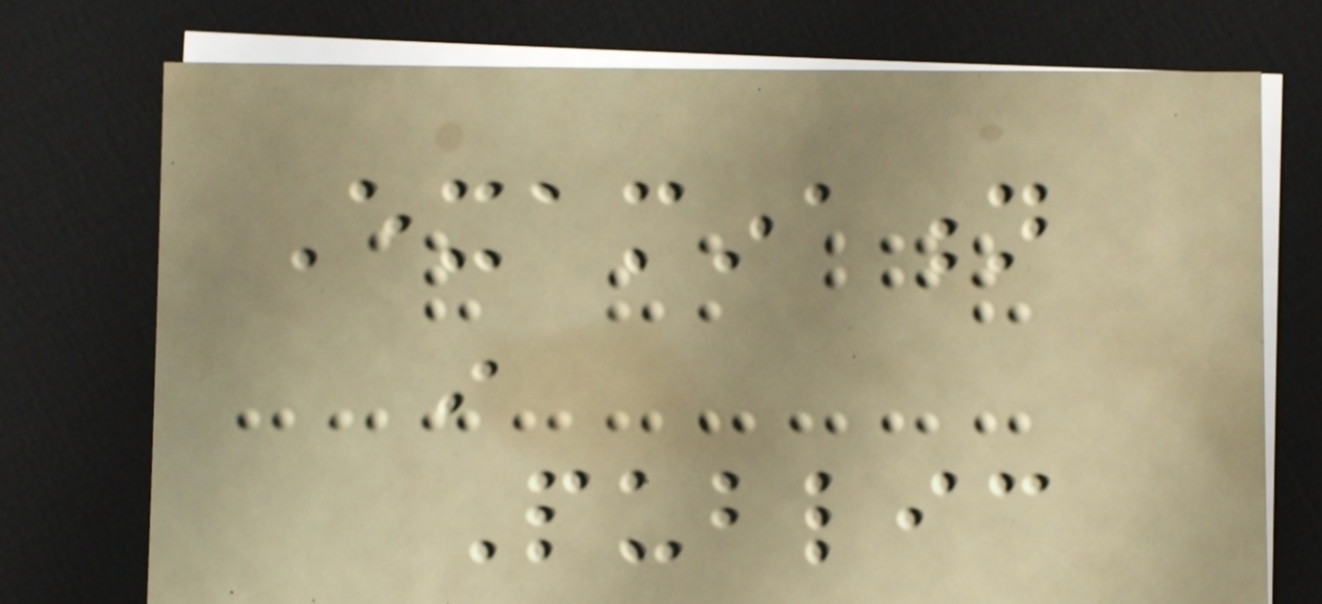Examination
in
Public
